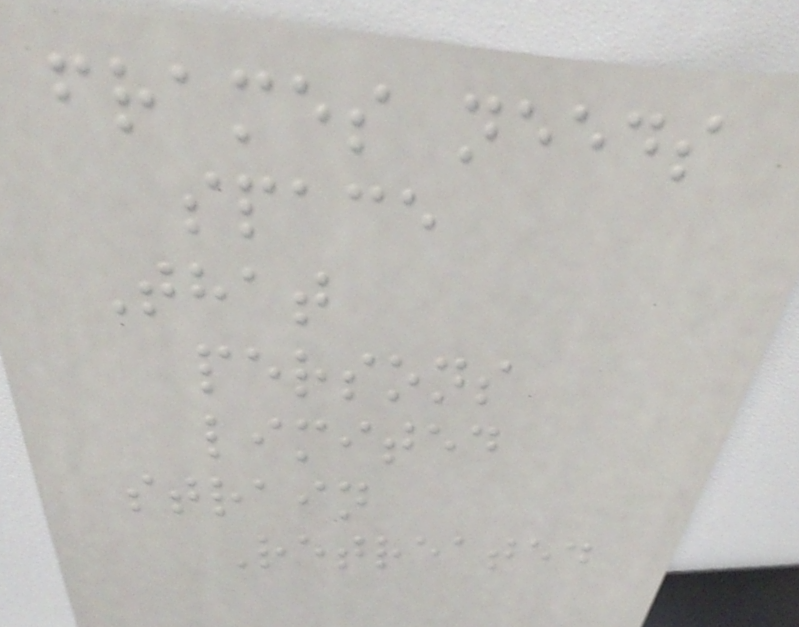frames needs
space
That
persons
limited
strain
Retreated
